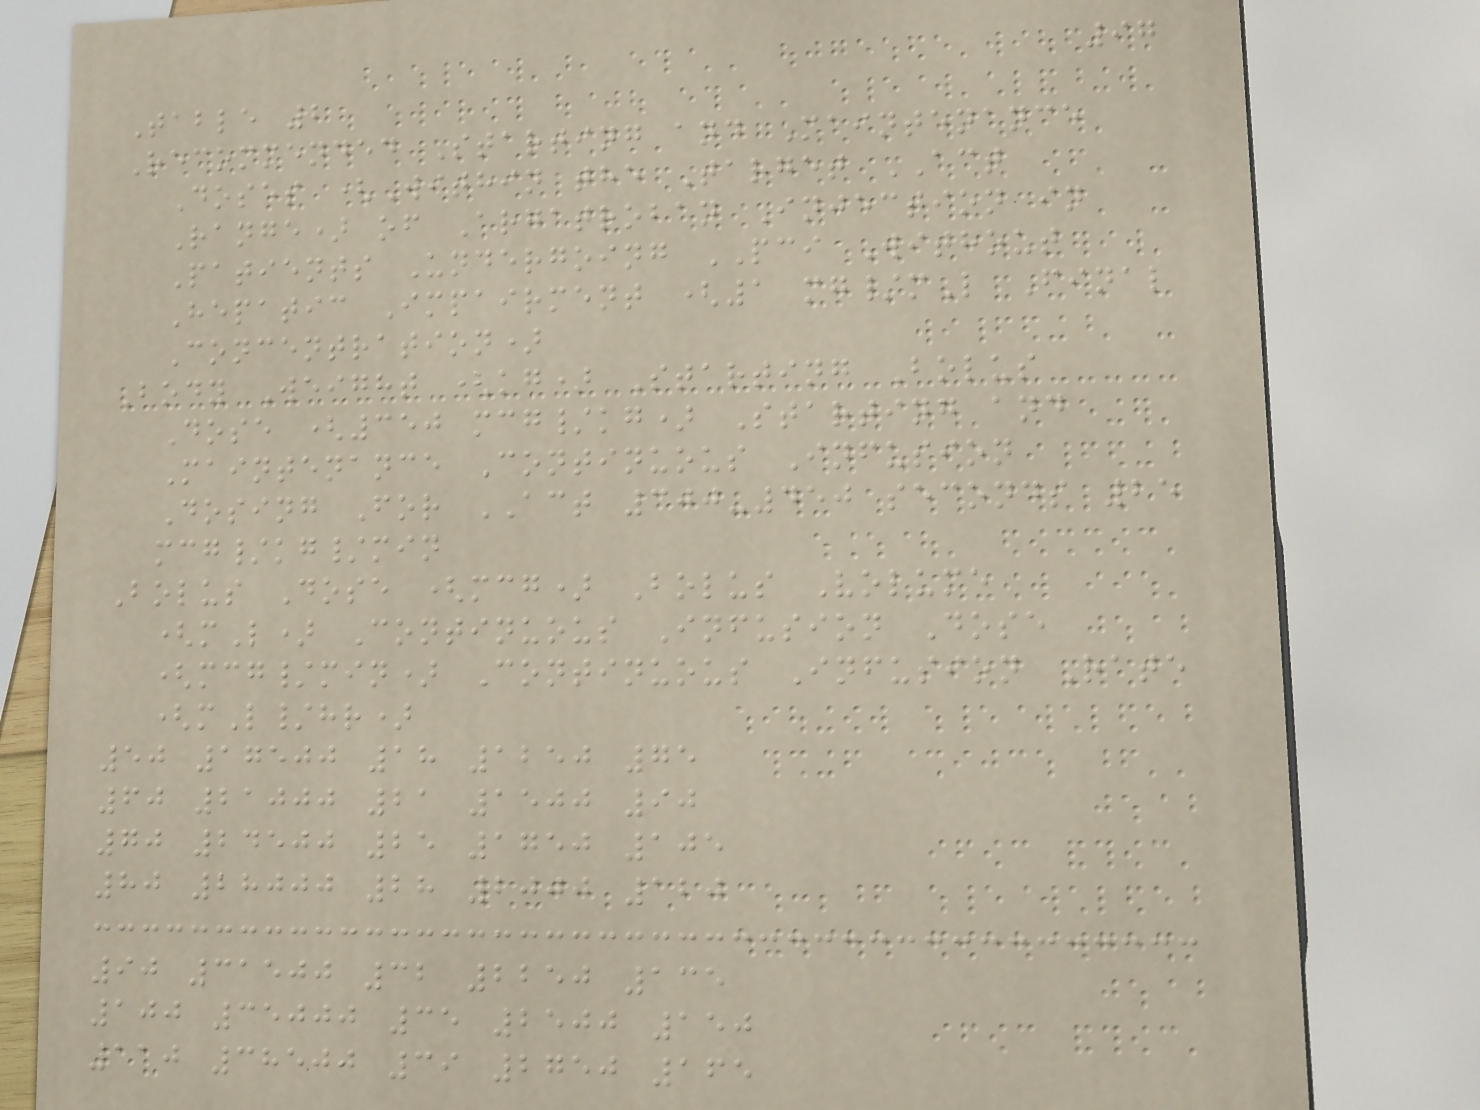97
Table 2
Recommended Starting and Maintenance
Doses (Within the Target ACT
Range) of Argatroban Injection in
Patients Undergoing PCI Without
Hepatic Impairment (1 mg/mL Final
Concentration)
Body Weight (kg) Starting Bolus
Dose (350 mcg/kg) Starting and
Maintenance Continuous Infusion
Dosing For ACT 300-450 seconds 25
mcg/kg/min
Bolus Dose (mcg) Bolus Volume
(mL) Continuous Infusion Dose
(mcg/min) Continuous Infusion Rate
(mL/hr)
50 17500 18 1250 75
60 21000 21 1500 90
70 24500 25 1750 105
80 28000 28 2000 120
90 31500 32 2250 135
100 35000 35 2500 150
110 38500 39 2750 165
